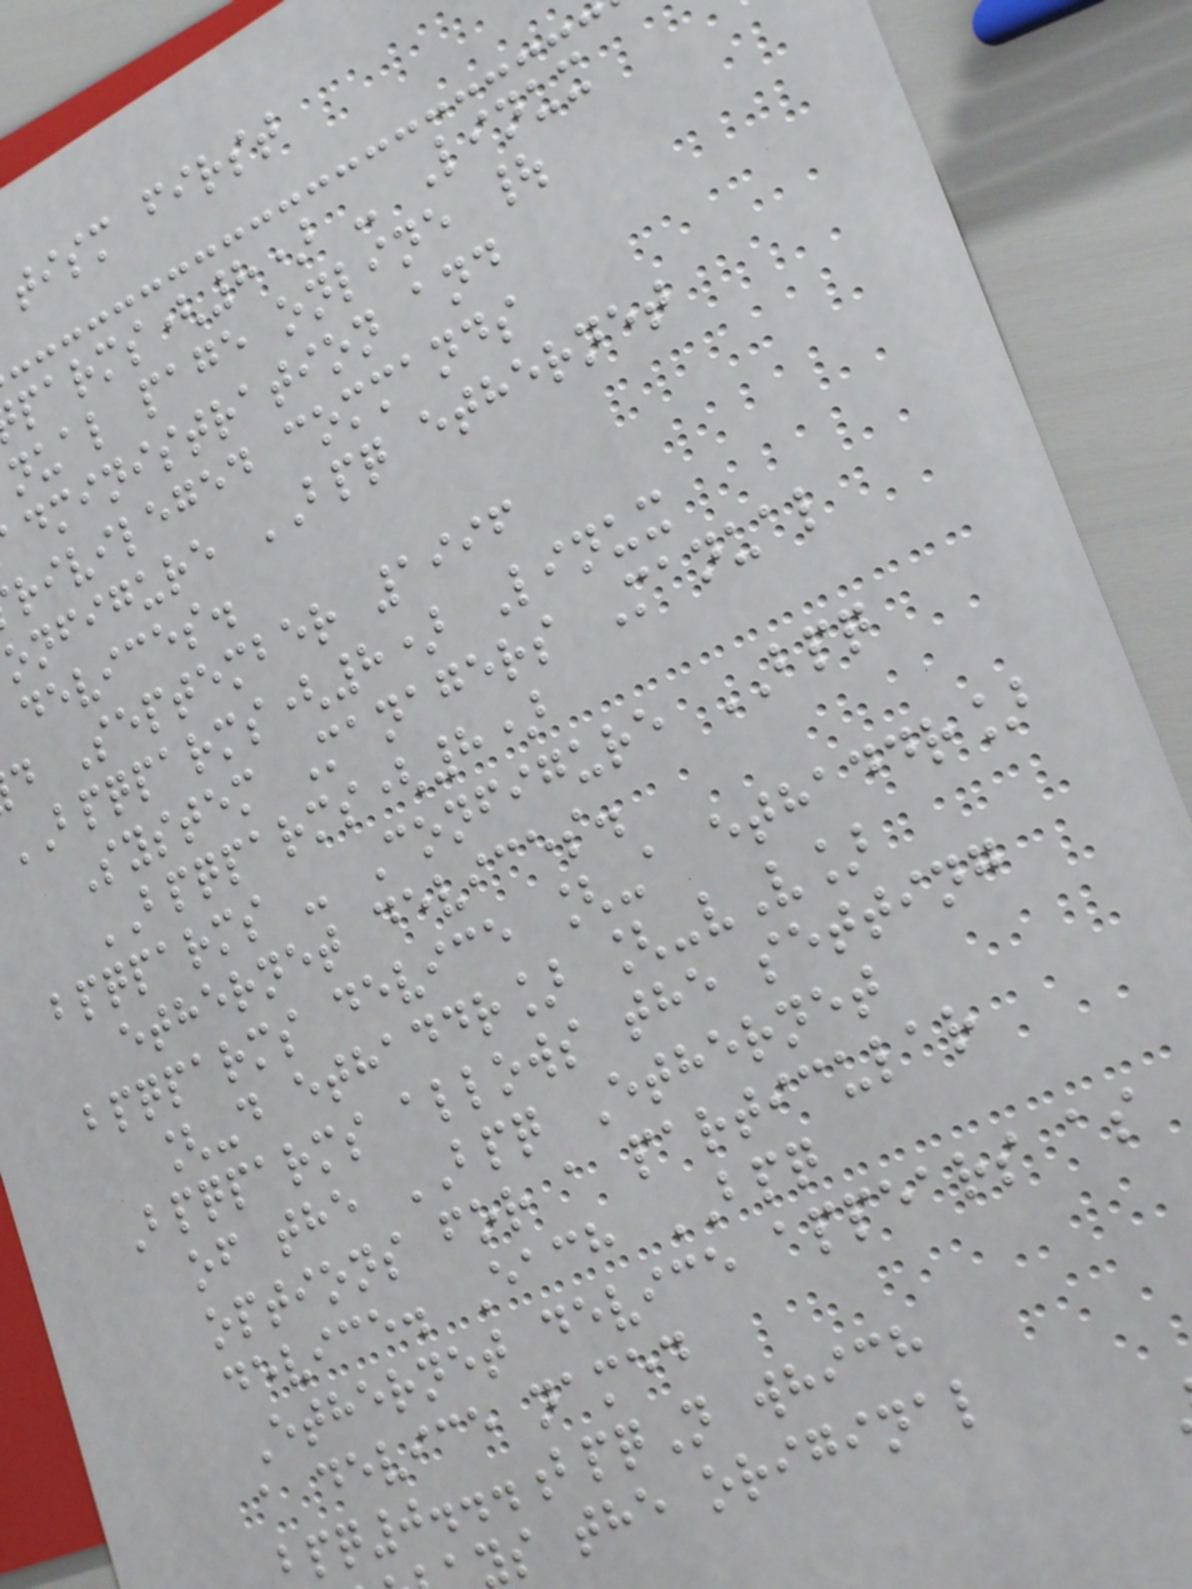tism first
parms(8) - Linux
nual page online |
dministration and
rivileged commands
onfigure BPQ ethernet
devices.
d September 1996
BPQPARMS(8) Linux
System Managers Manual
BPQPARMS(8)
bpqparms - Configure BPQ
ethernet devices.
bpqparms device [-a ethaddr]
[-d ethaddr] [-vV]
Bpqparms allows the setting
of the BPQ Ethernet
options for a particular
device. Each BPQ
Ethernet device appears as
a device named
bpq0...bpqN which
ys the original
